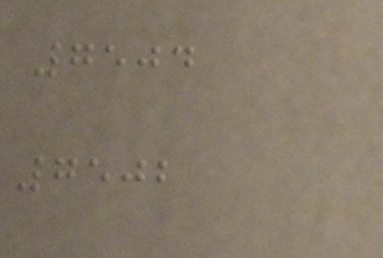7504
7502
